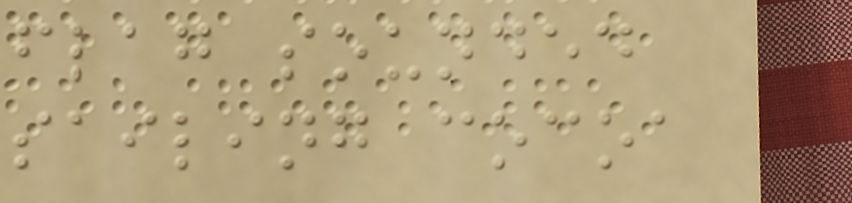flag sounded
sailing cocoa
